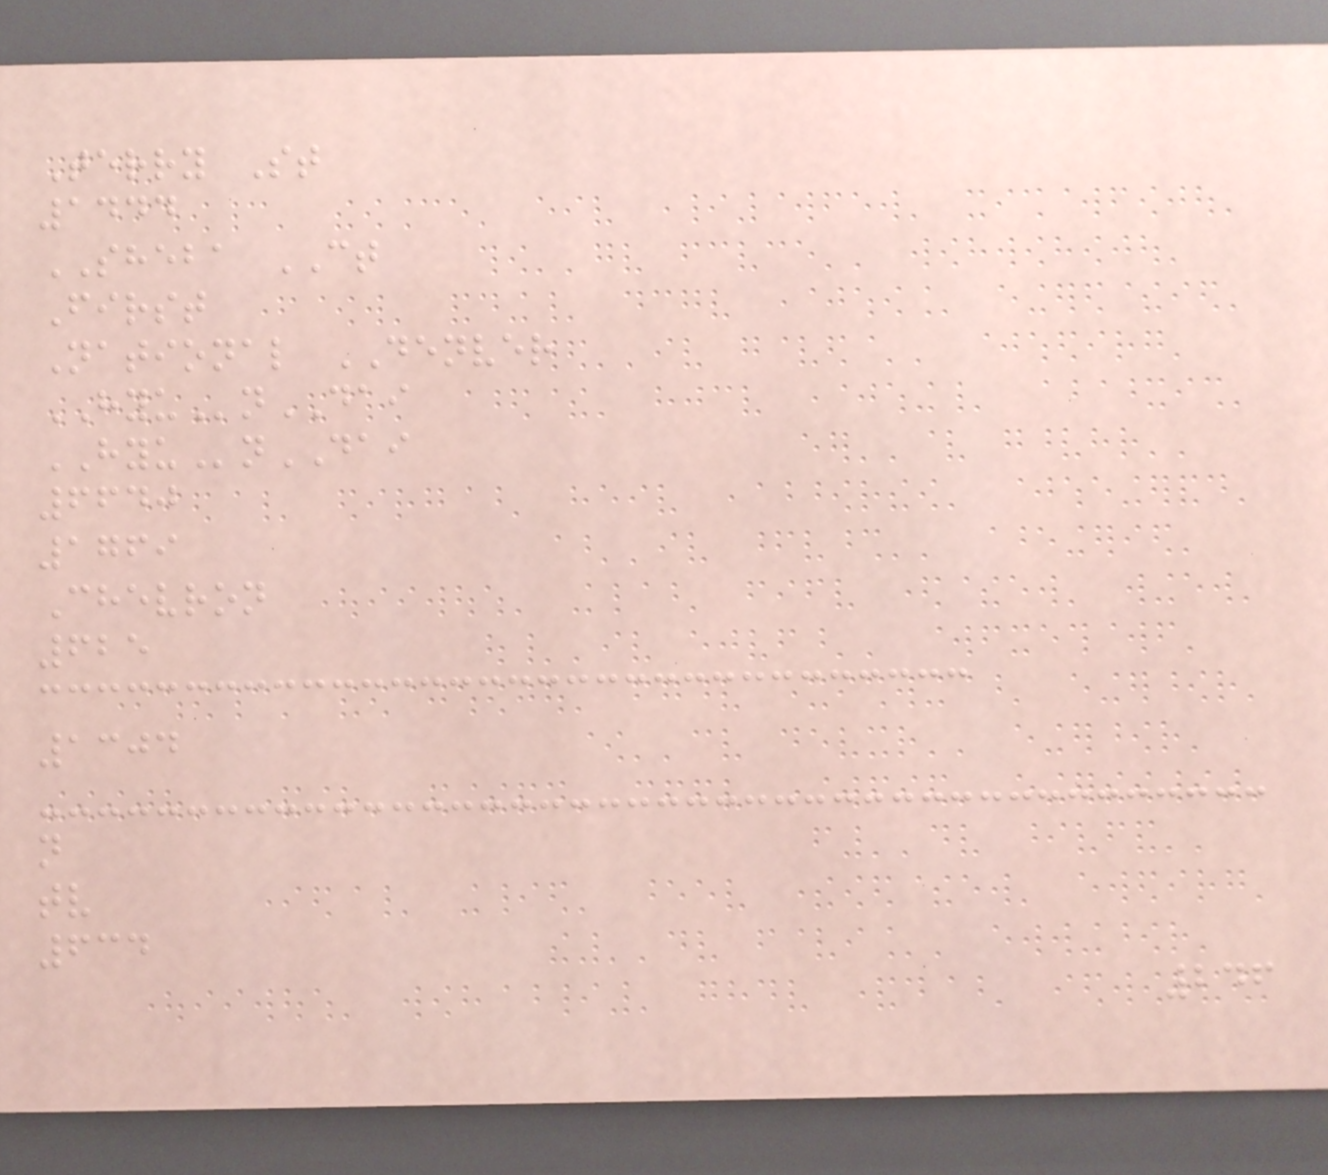Terry St
1444
SHEBA CT
First
National DENVER
HYUnDAI
HYUnDAI
6640
1769
Chevron
625
1304
n
tv
634
246
